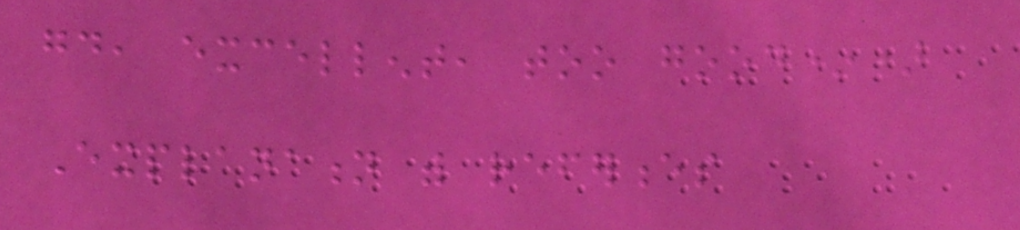good, excellent, too good*)
Explanation with references
